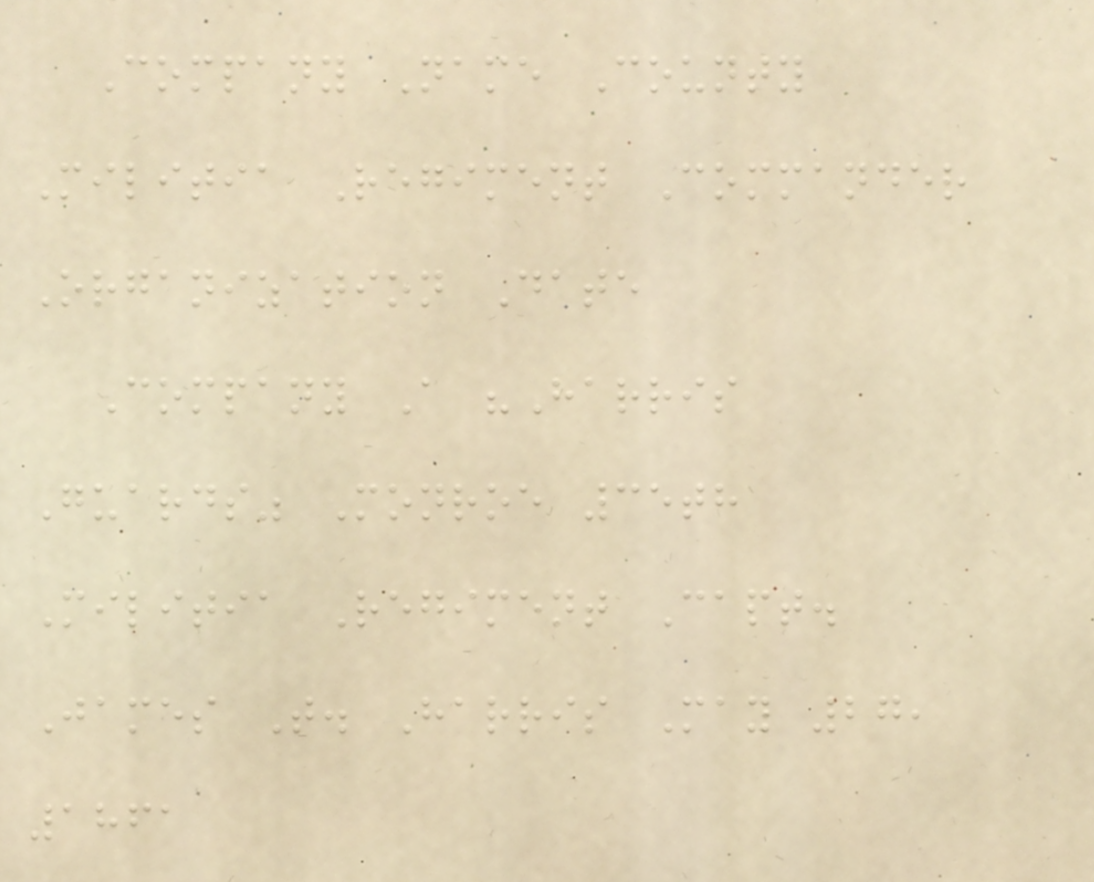Company Name County
Militia Regiment Commander
Organization Date
Company A "Harris
Guards" Monroe 35th
Militia Regiment Capt.
James T. Harris May 27,
1861
